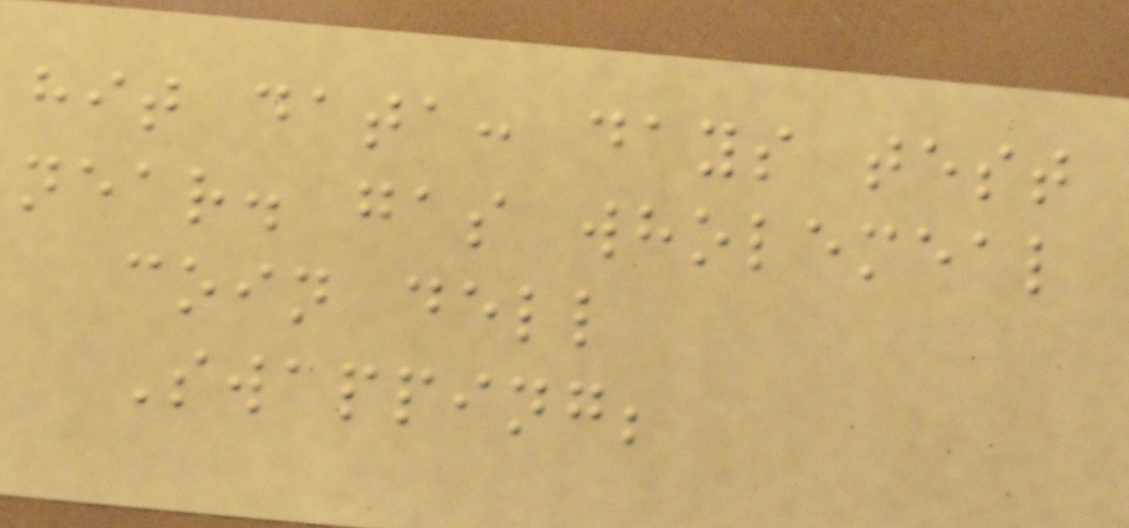hit data: days test
near. gas wholemeal
coin dell
Swapping;
